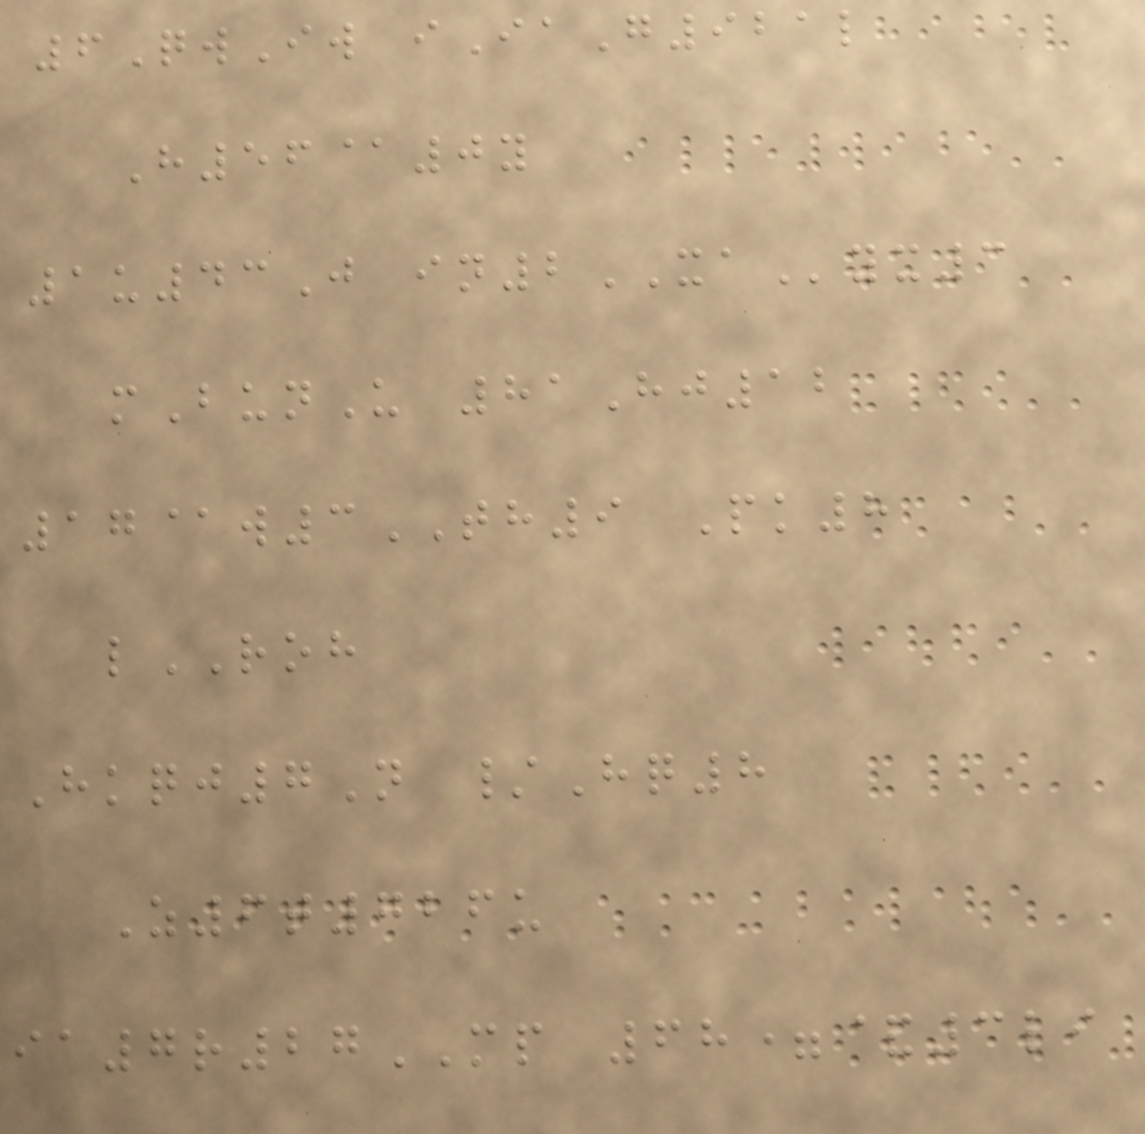6QwIw iIaG921l
H56@0y
1u43J in2XAyx3
mBunU 81Hj12
17@w3TH9 Pk8
lROH
Hkqj7N /Hq8
Z6t726u
ia7r27MP 68=&3li
